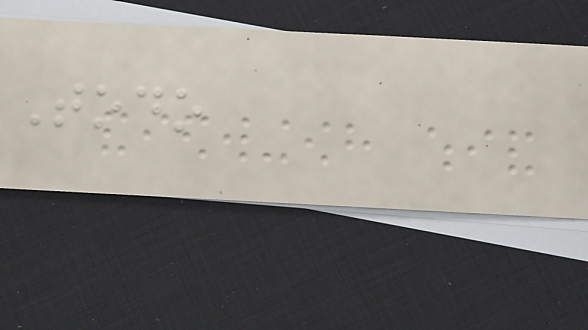Todo
